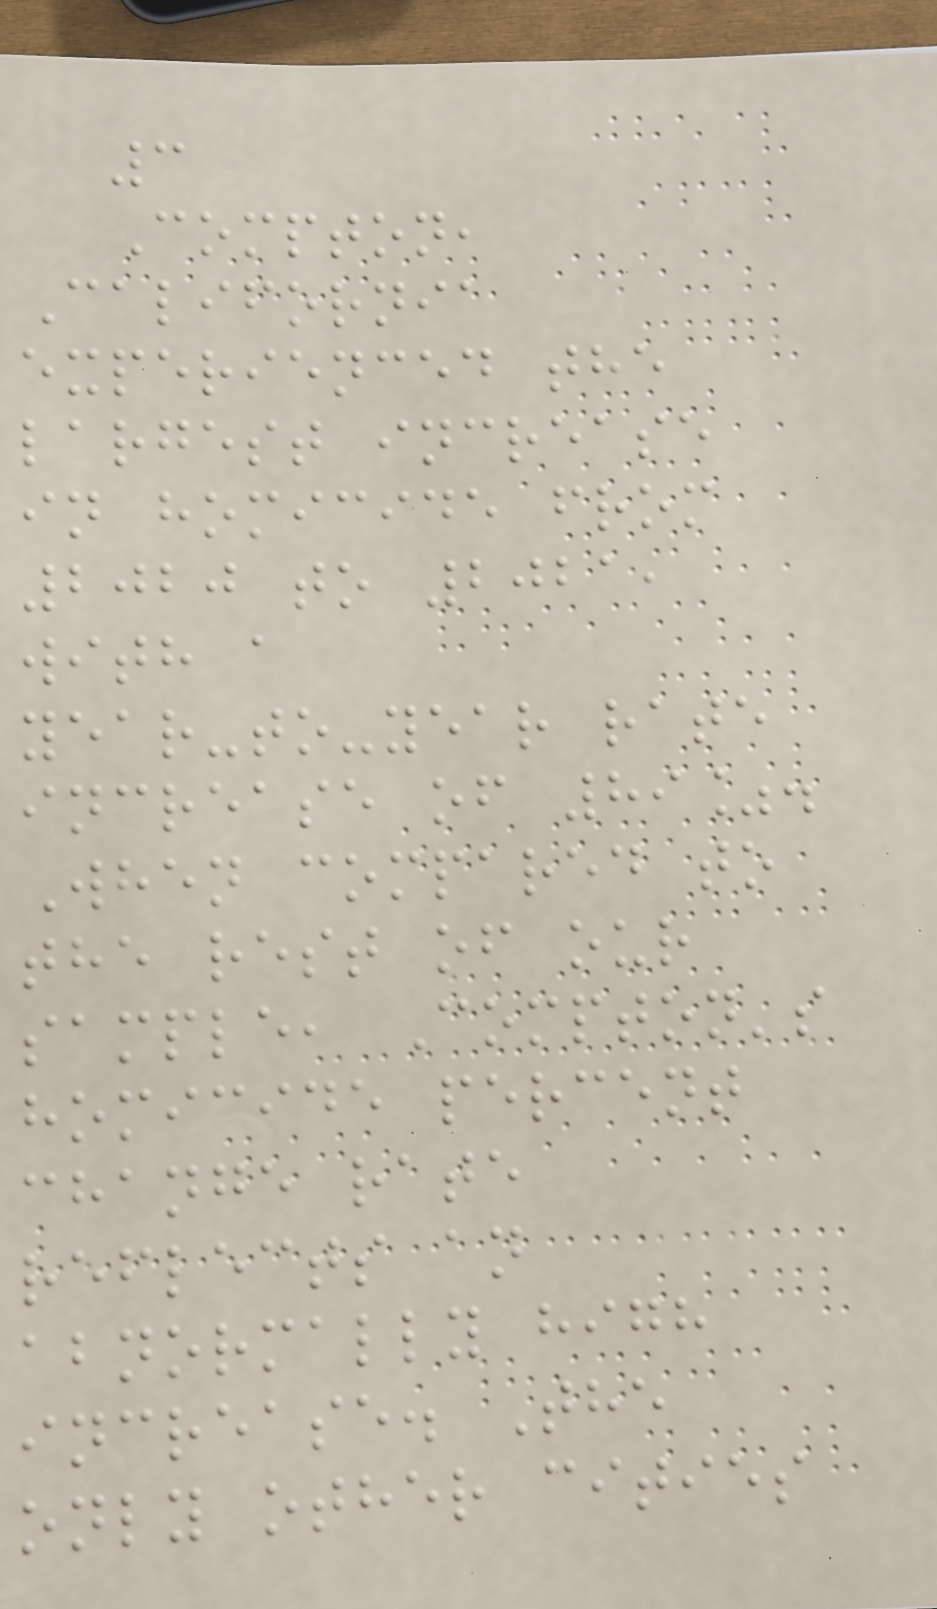3
Compton,
California
experienced the
largest increase
in homicide from
2020 to 2021,
with a
year-to-year rate
increase of 89%.
When compared to
the rest of our
sample, Compton's
homicide percent
change rate
reflects an
abnormally high
increase. The
only other cities
